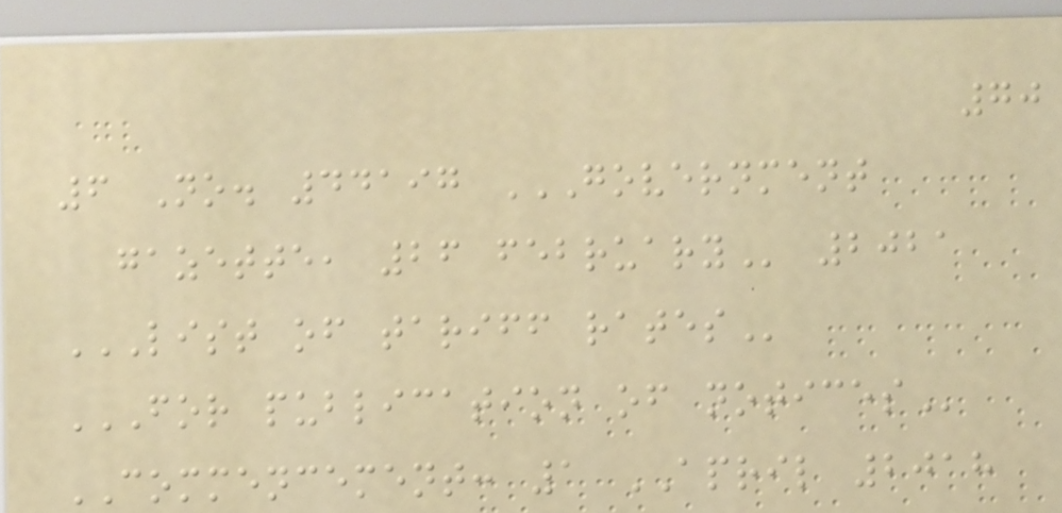70
6 No. 44197 GOVERNMENT
GAZETTE, 26 FEBRUARY 2021
LIST OF TARIFF RATES
FOR PUBLICATION OF NOTICES
COMMENCEMENT: 1 APRIL 2018
